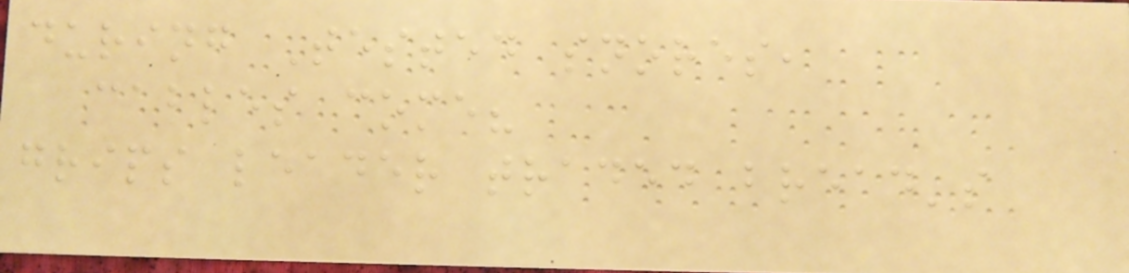during Tested snores,
cables come?
grips leader traded bread's
